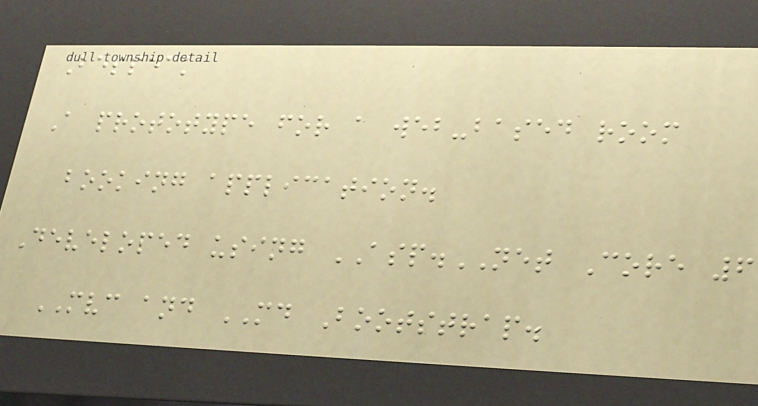Bespeak
A prototype for a web-based room
booking application.
Developed using ASP.NET Core 6
MVC and MD Bootstrap.
